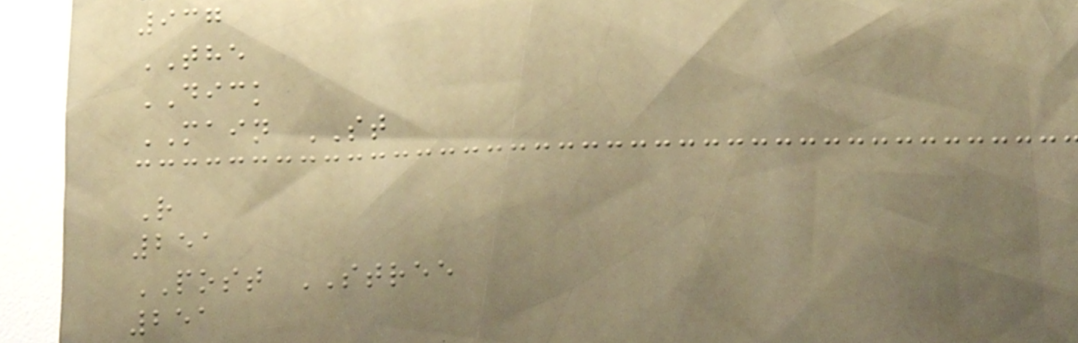937
THE
DICK
MAIN ST
R
251
POST STREE
251
